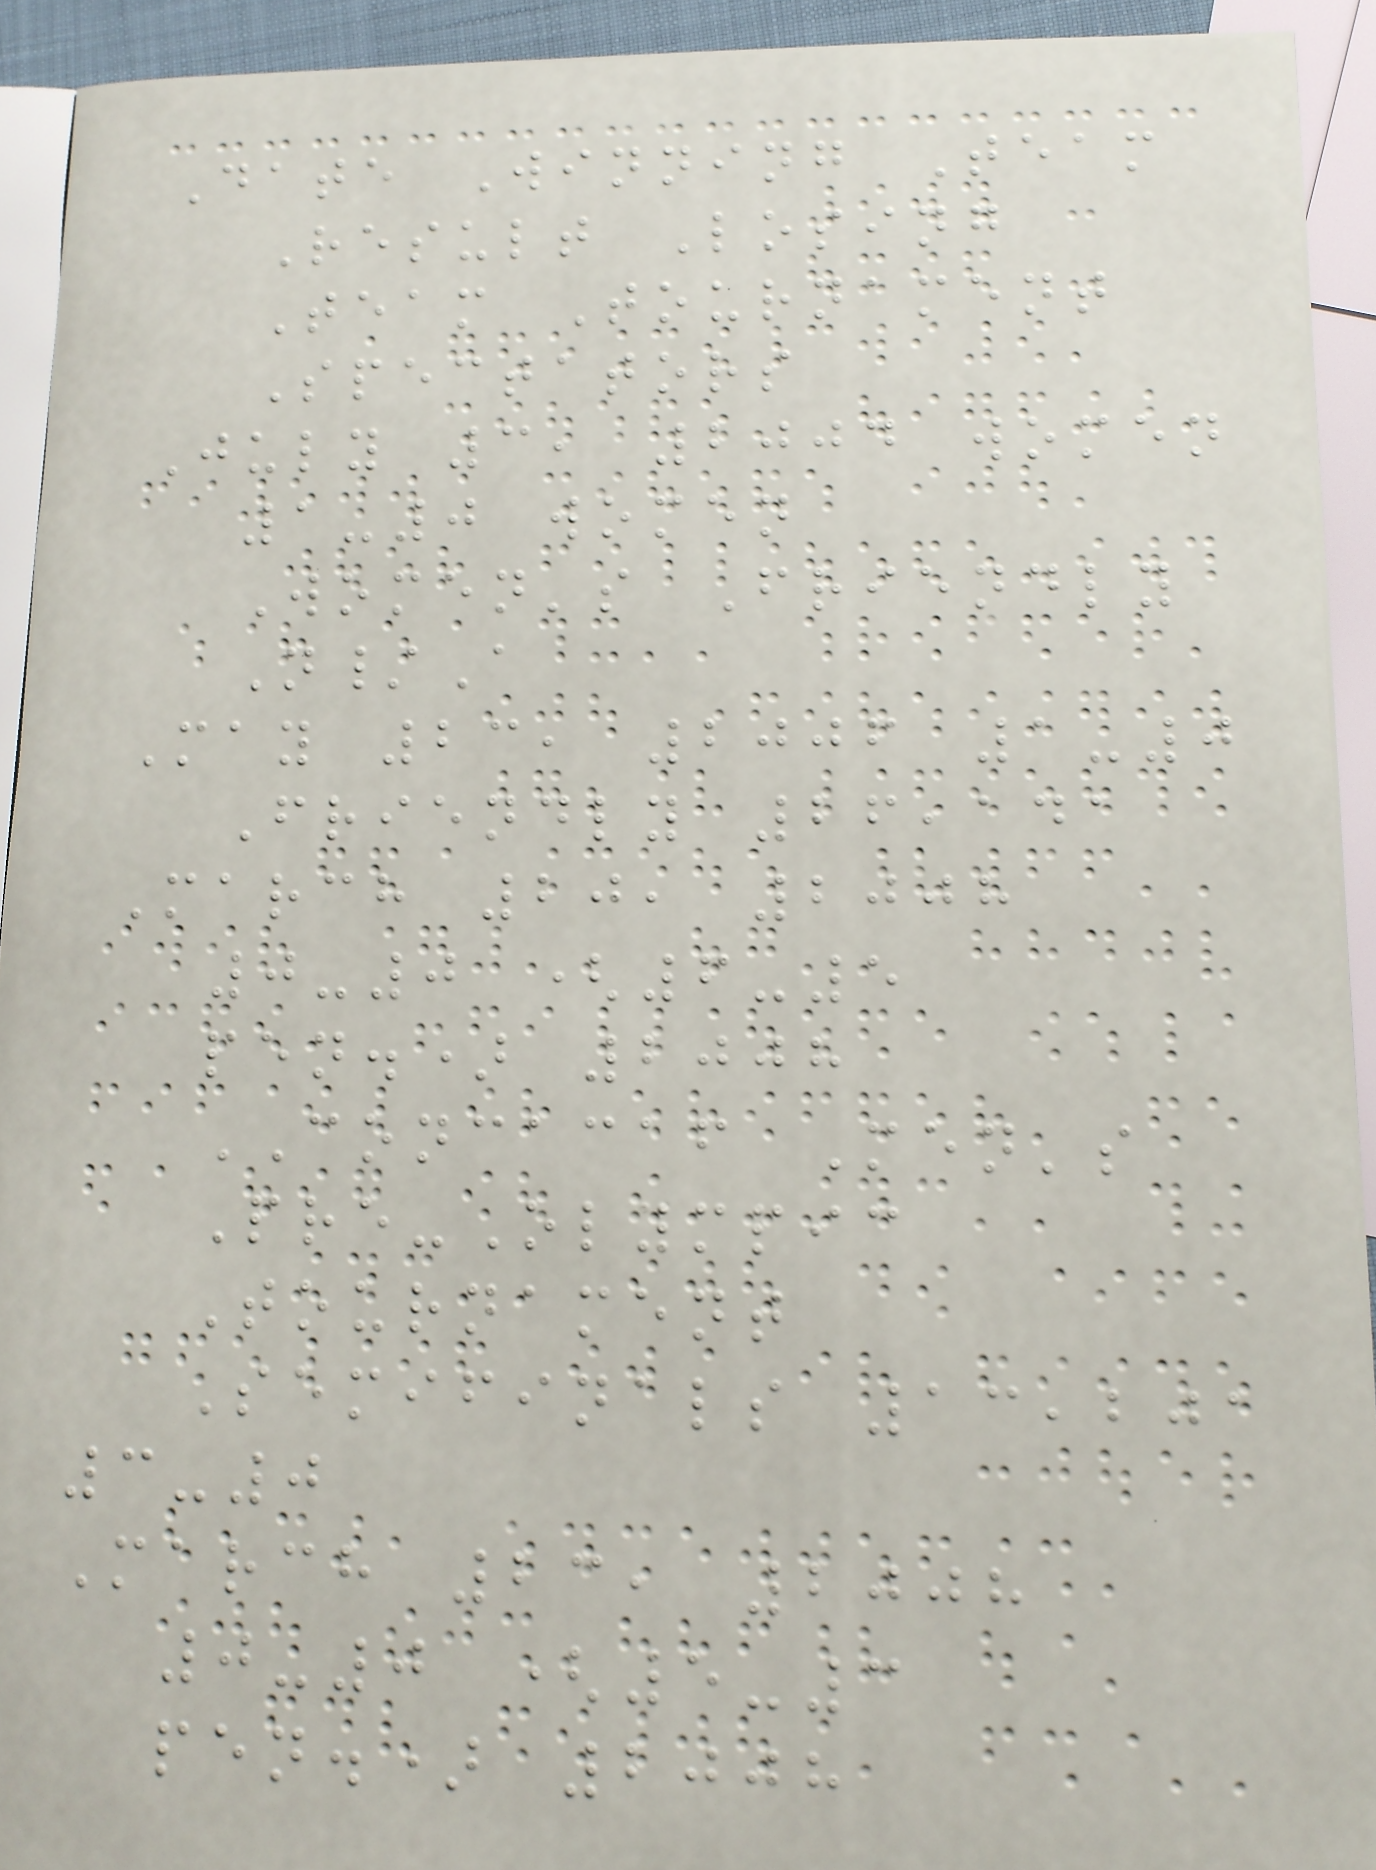Date Winning Team
Result Losing
Team Tournament
Spectators
July 3, 2004 women
1-0 women
Women's Friendly
N/A
May 23, 2006 1-0
Friendly 26,141
March 20, 2008
0-0 (6-5
pen.) 2008
CONCACAF Men's
Pre-Olympic
Tournament
Semifinals 13,201
3-0
March 23, 2008
0-0 (5-3
pen.) 2008
